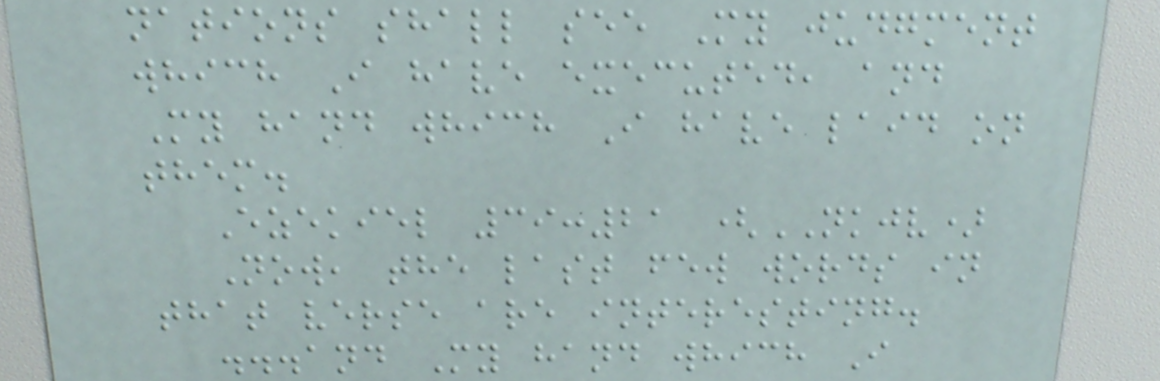nations shall see My judgment
which I have executed, and
My hand which I have laid on
them.
Ezekiel 39:21 (NKJV)
Now, the last few words in
that verse are interesting.
...and My hand which I
